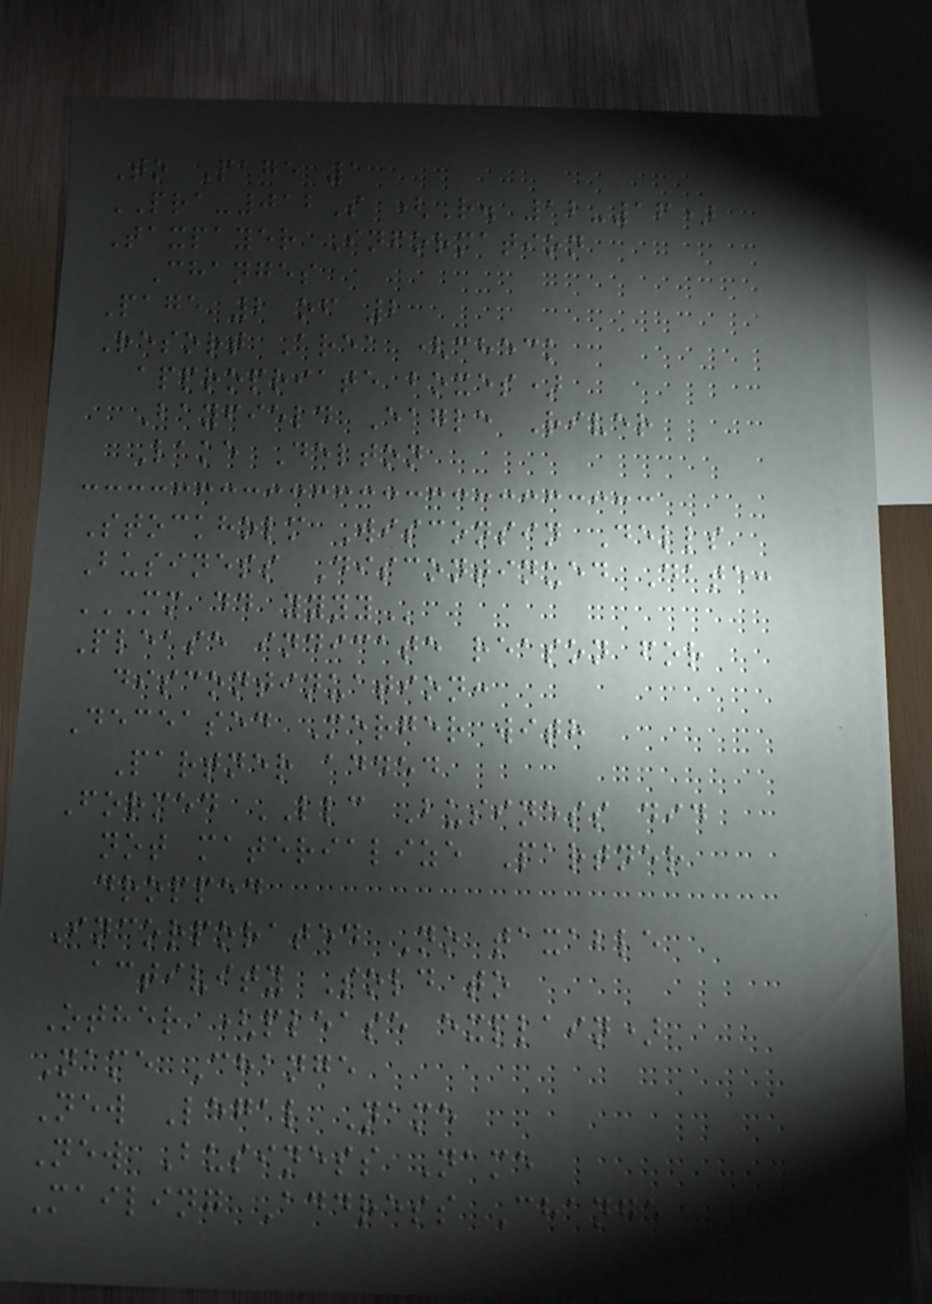To Page 1
PRA-012S (R. 12-16)
Taxpayer Information
Changes
Page 2 of 2
Resort Area (check
appropriate boxes)
Bayfield Eagle River
Lake Delton
Stockholm Wisconsin Dells
Business Discontinued Date:
MM DD YYYY
Please indicate reason for
discontinuation:
Deceased Merger with
Partner added
Formed LLC Business did
not materialize Partner
dropped
Incorporated No taxable
activity Sold to
Other (please explain)
Name Change
New Legal Name
New Business Name
Mailing Address Change
